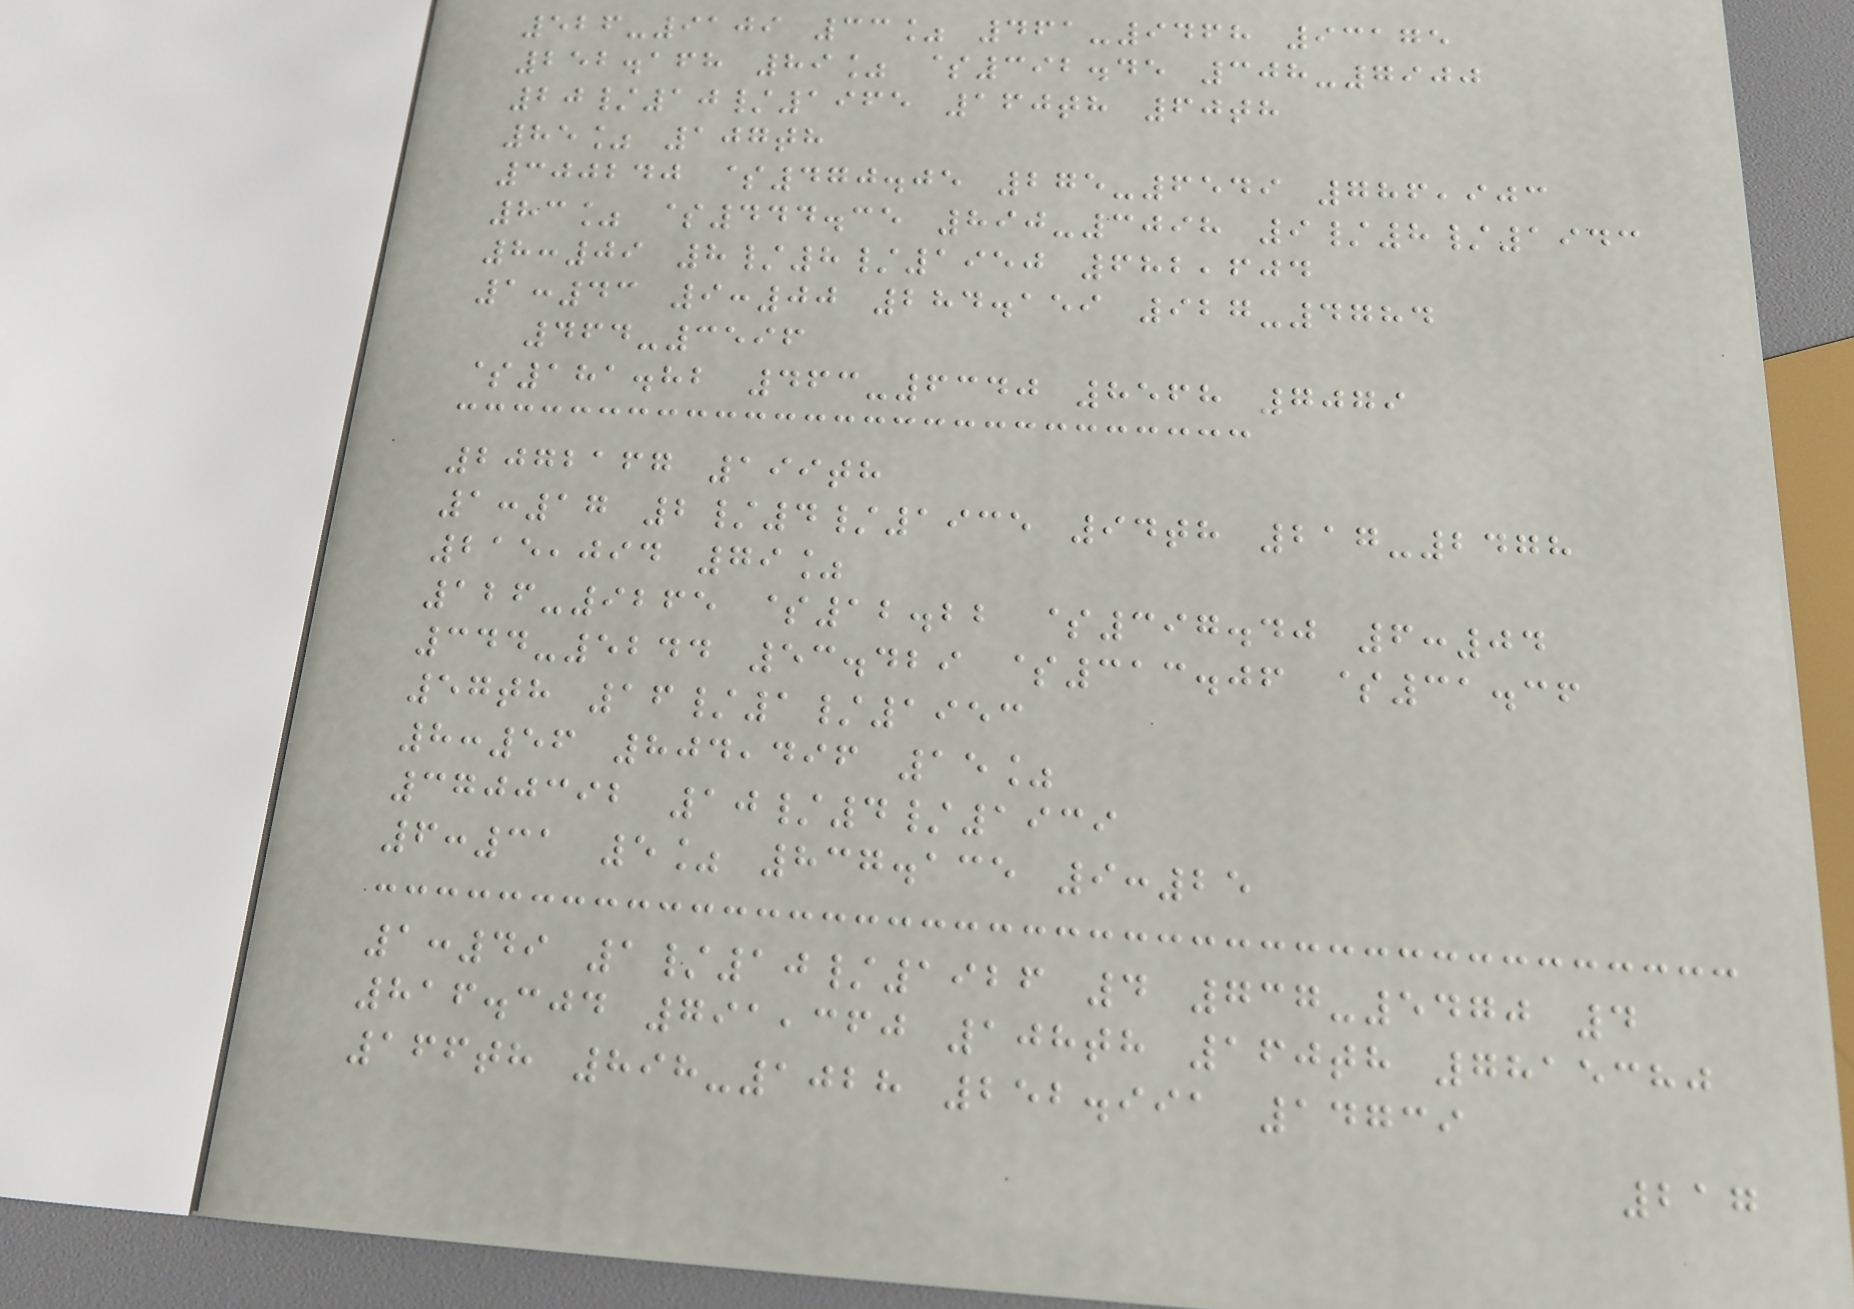526-9109 33% 461-9468 93175
252.168 89% $392.45 308-7900
20/10/1965 160th 60th
85% 107th
300240 $470.05 275-6549 786,903
83% $444.35 890-3098 9/8/1943
8:09 8/8/1950 682,604
1:43 9:00 284.159 927-4784
464-3596
$181.82 463-6340 8568 7079
2072167 199th
1:17 2/4/1935 94th 217-2478
215,094 79%
126-9265 $12.22 $397.40 6:04
344-5244 53.429 $313.06 $31.36
57th 16/1/1953
8:56 804,496 15%
3700392 10/4/1939
6:31 5% 837.135 9:25
1:49 1/10/1926 4 737-5470 4
816.304 791,360 108th 160th 7815380
166th 898-1028 252.991 14739
217
